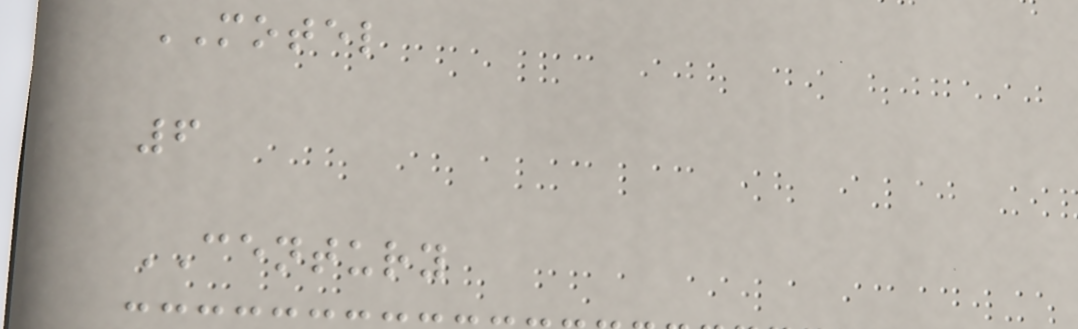MOTEL
6
CENTURY
